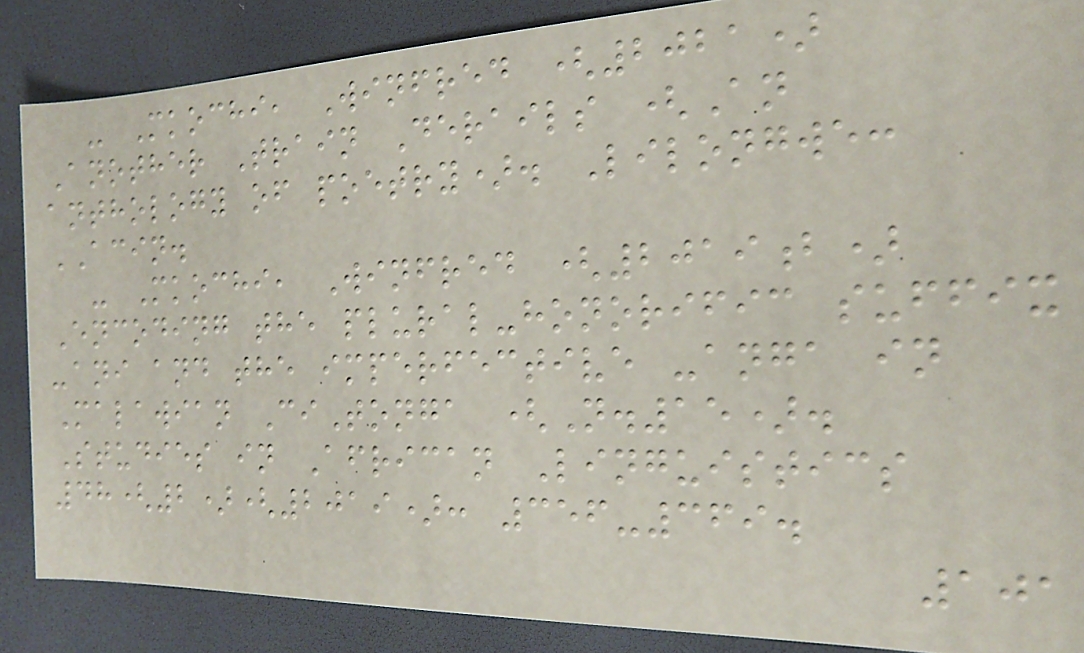- Mkochi, Winfred (2021)
Another Train Derails (An
anthology of poetry). Lilongwe:
ACIN.
- Mkochi, Winfred (2019b)
Encoding the plural-honorific suffix
-ani and the imperfective -anga in
Malawian CiTonga (N.15).
Studies in African Linguistics
48(2)(2019): 356-369.
101
